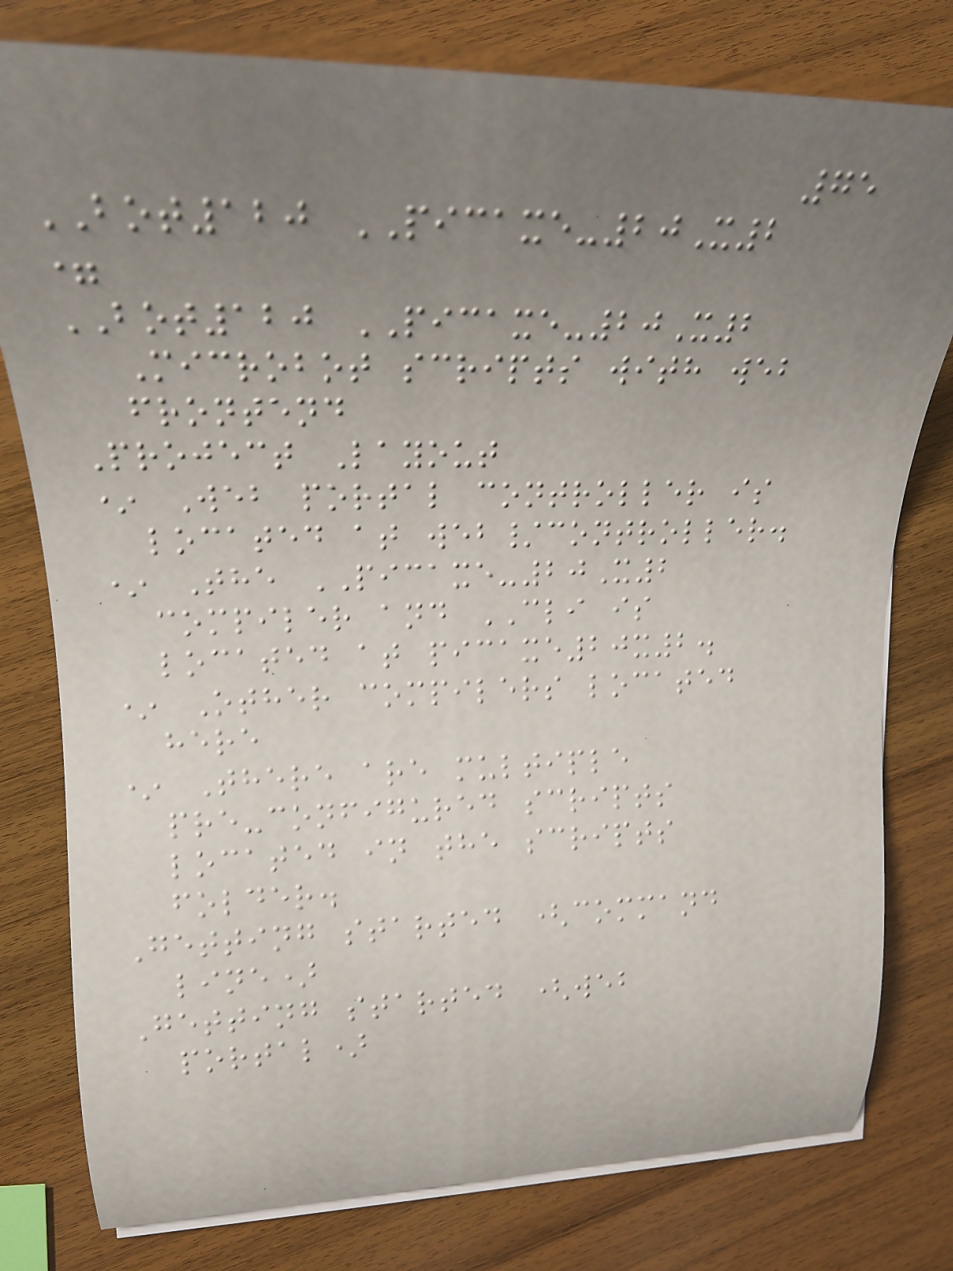75
BOT120 PICAXE-20X2
=
BOT120 PICAXE-20X2
Microbot scripts with web
frontend
Project Layout
* Web portal controller is
located at web/controller.
* The PICAXE-20X2
compiler and CLI is
located at picaxe20x2.
* Other compilers located
here
* There are multiple
pre-configured scripts
located in the scripts
folder.
Getting started (command
line)
Getting started (web
portal)
